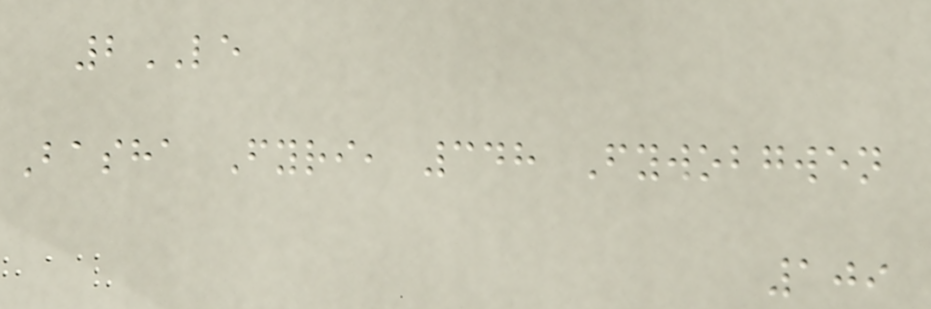2LE
Basha Fyri, 348 Fywobgwen
109
